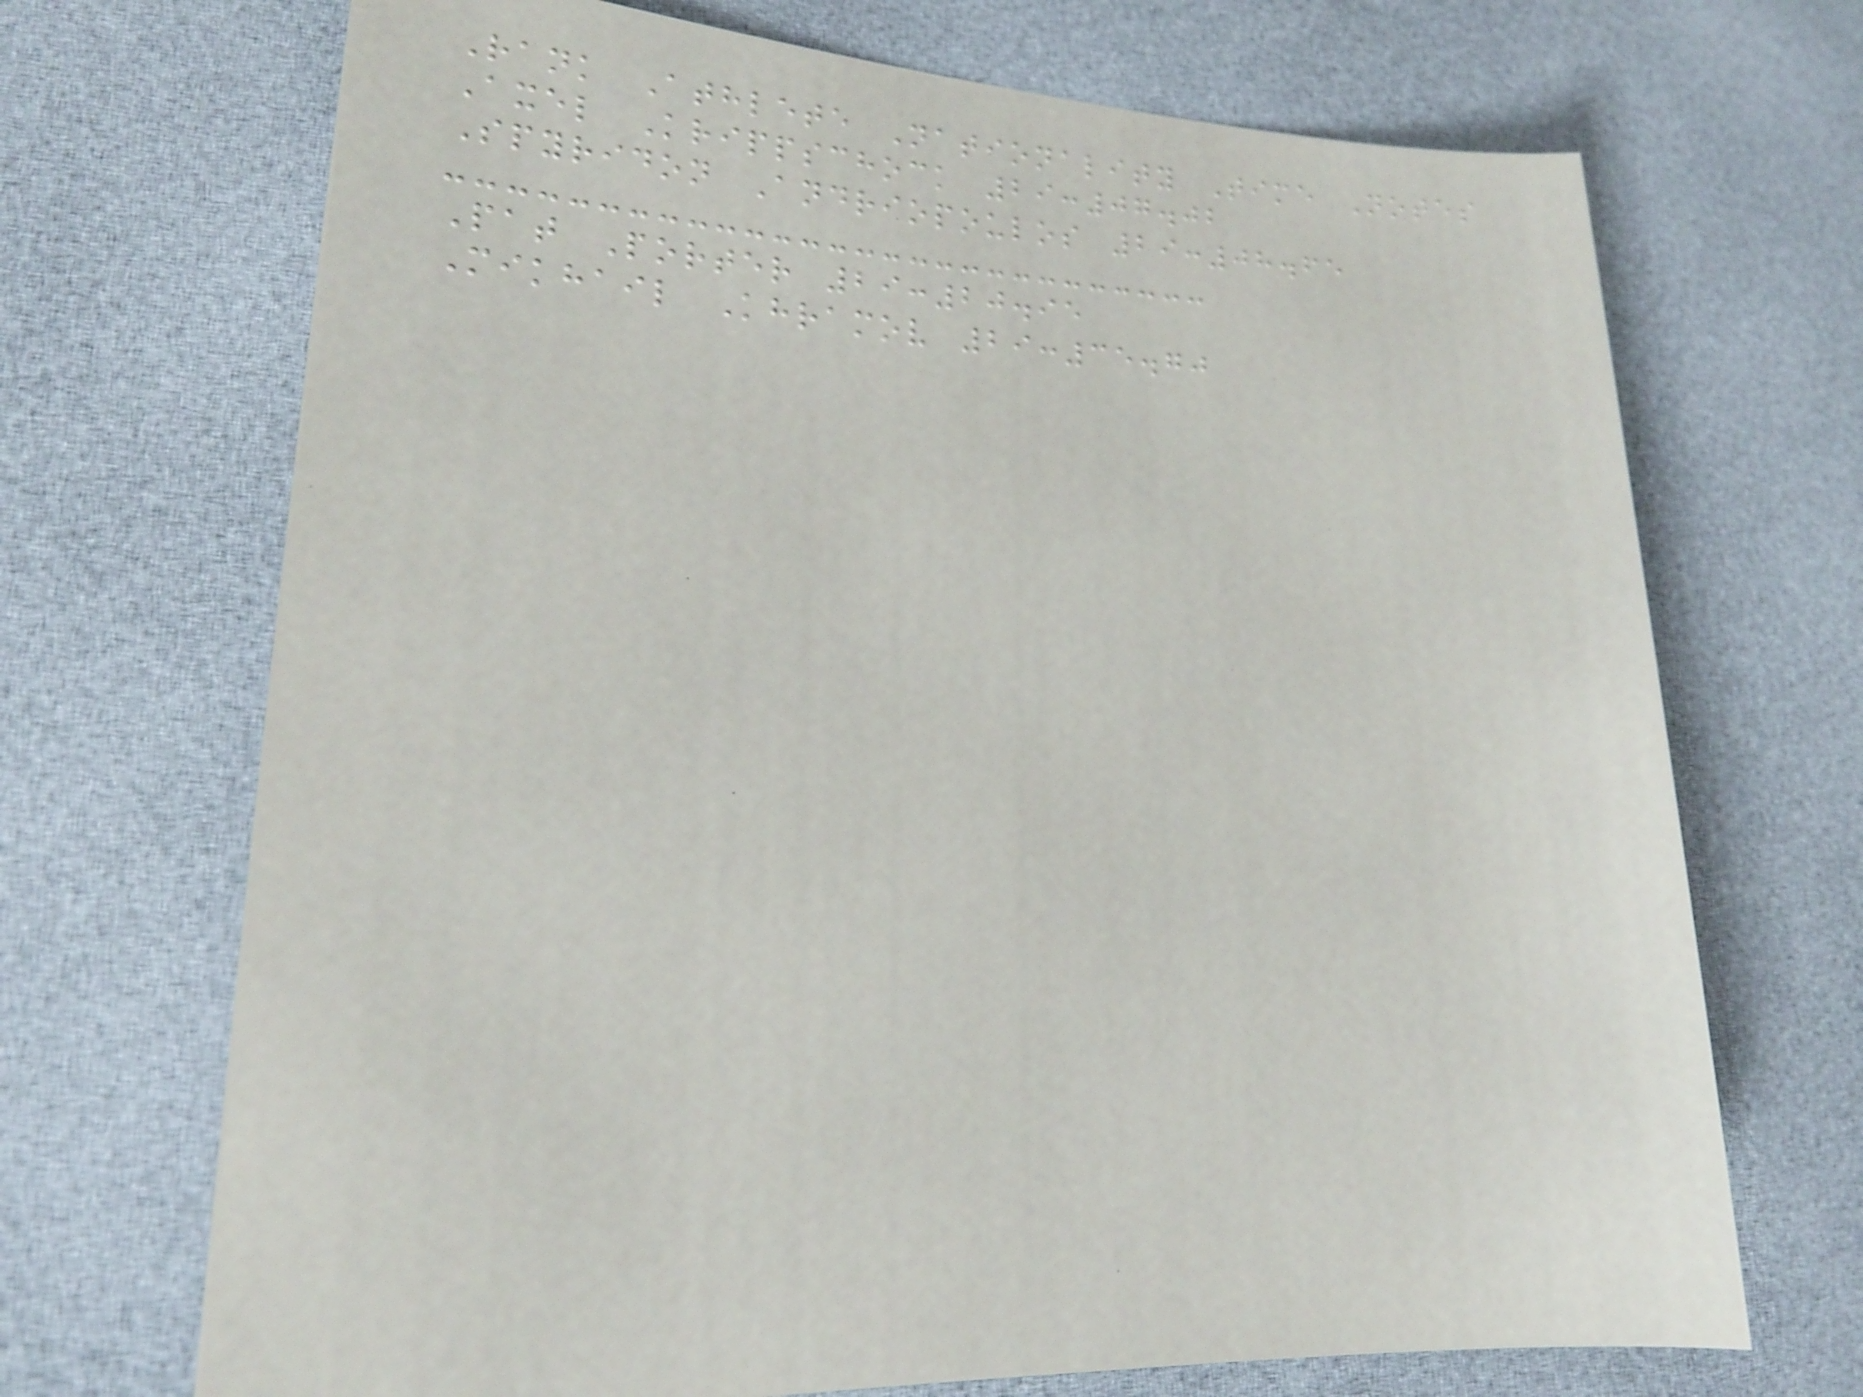Rank Athlete Nationality Time Notes
Axel Krippschock 29:07.02
Spyridon Andriopoulos 29:08.65
Pat Porter 29:20.95
Mikhail Khramov 29:35.70
